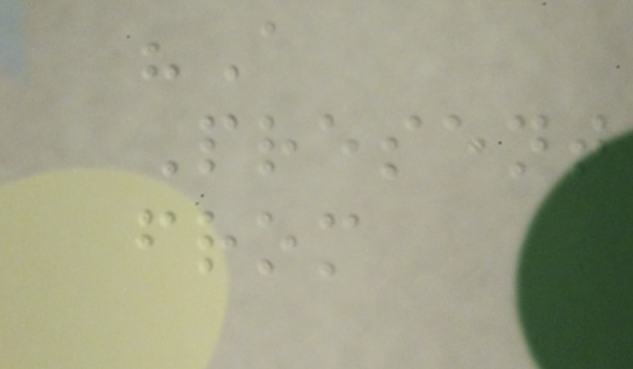"A
Present
from
